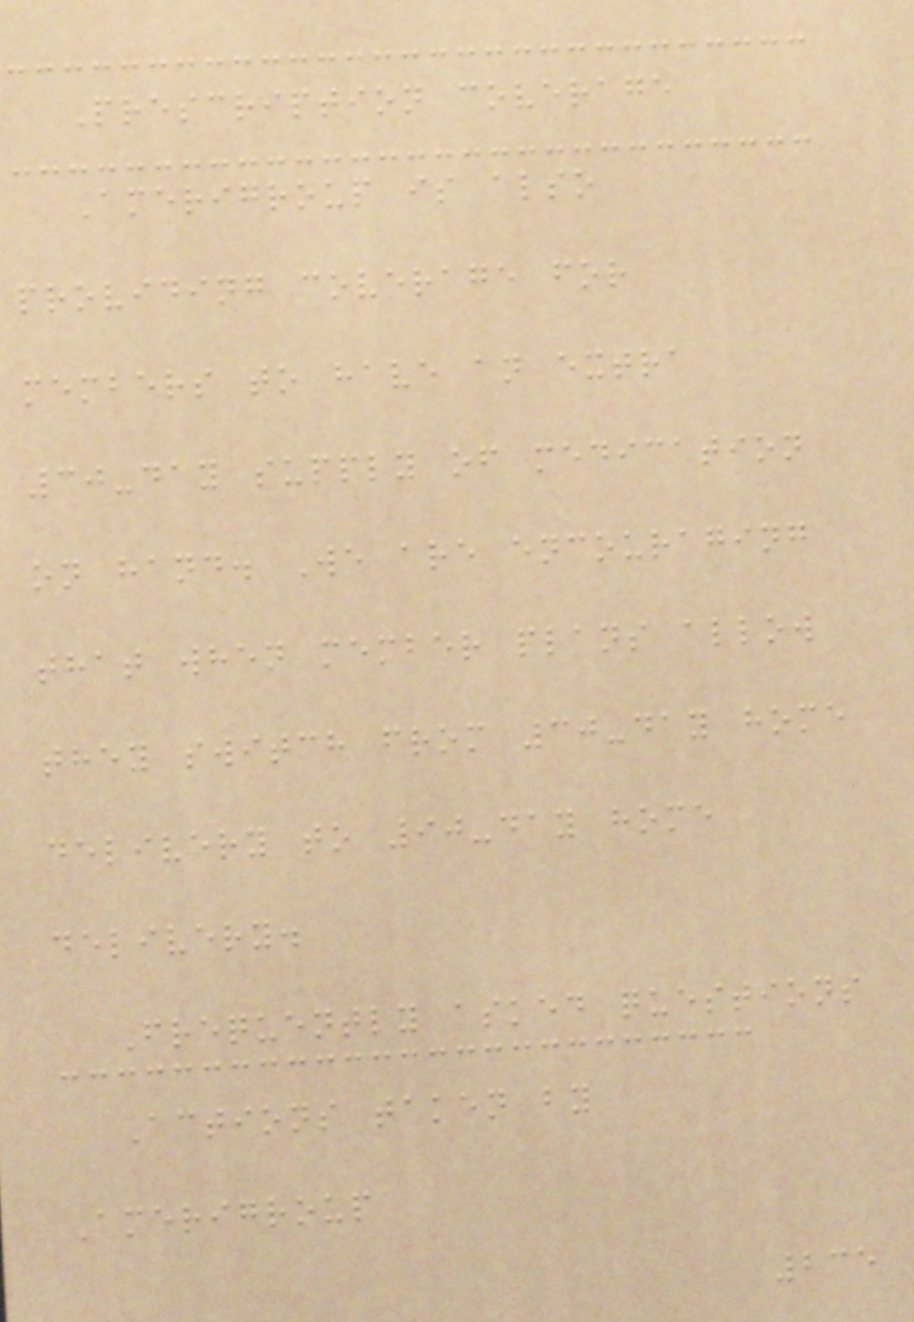Prescription coverage
Amerigroup is also
providing coverage for
members to have an extra
30-day supply of medication
on hand. We are encouraging
that when member plans allow
they switch from 30-day home
delivery to 90-day home
delivery.
Frequently asked questions
Actions taken by
Amerigroup
235
